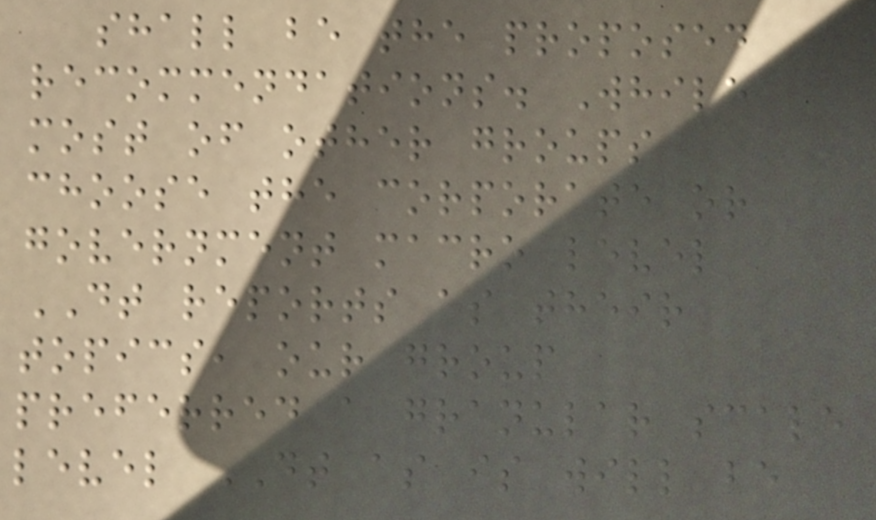shall be the proposed
recommendations. While
most of other groups
choose the corporate or
government macro level
DT reports as their
topics, our group
preferred a granular scale
level DT as is will be
